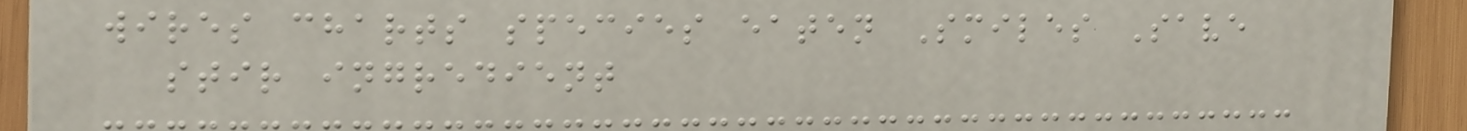wires charts species eaten Smiles Save
stir ingredient
